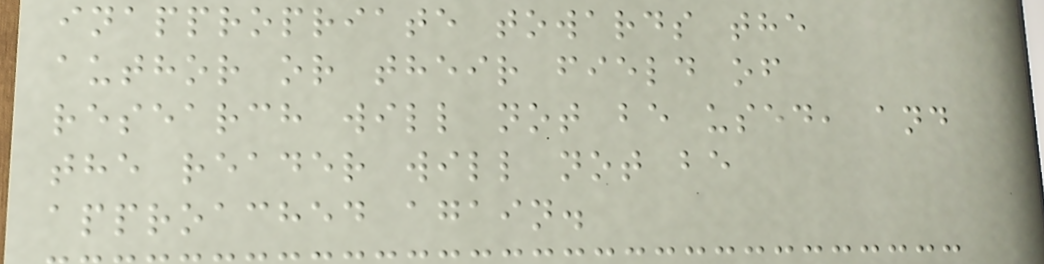inappropriate towards the
author or their field of
research will not be used, and
the reader will not be
approached again.
